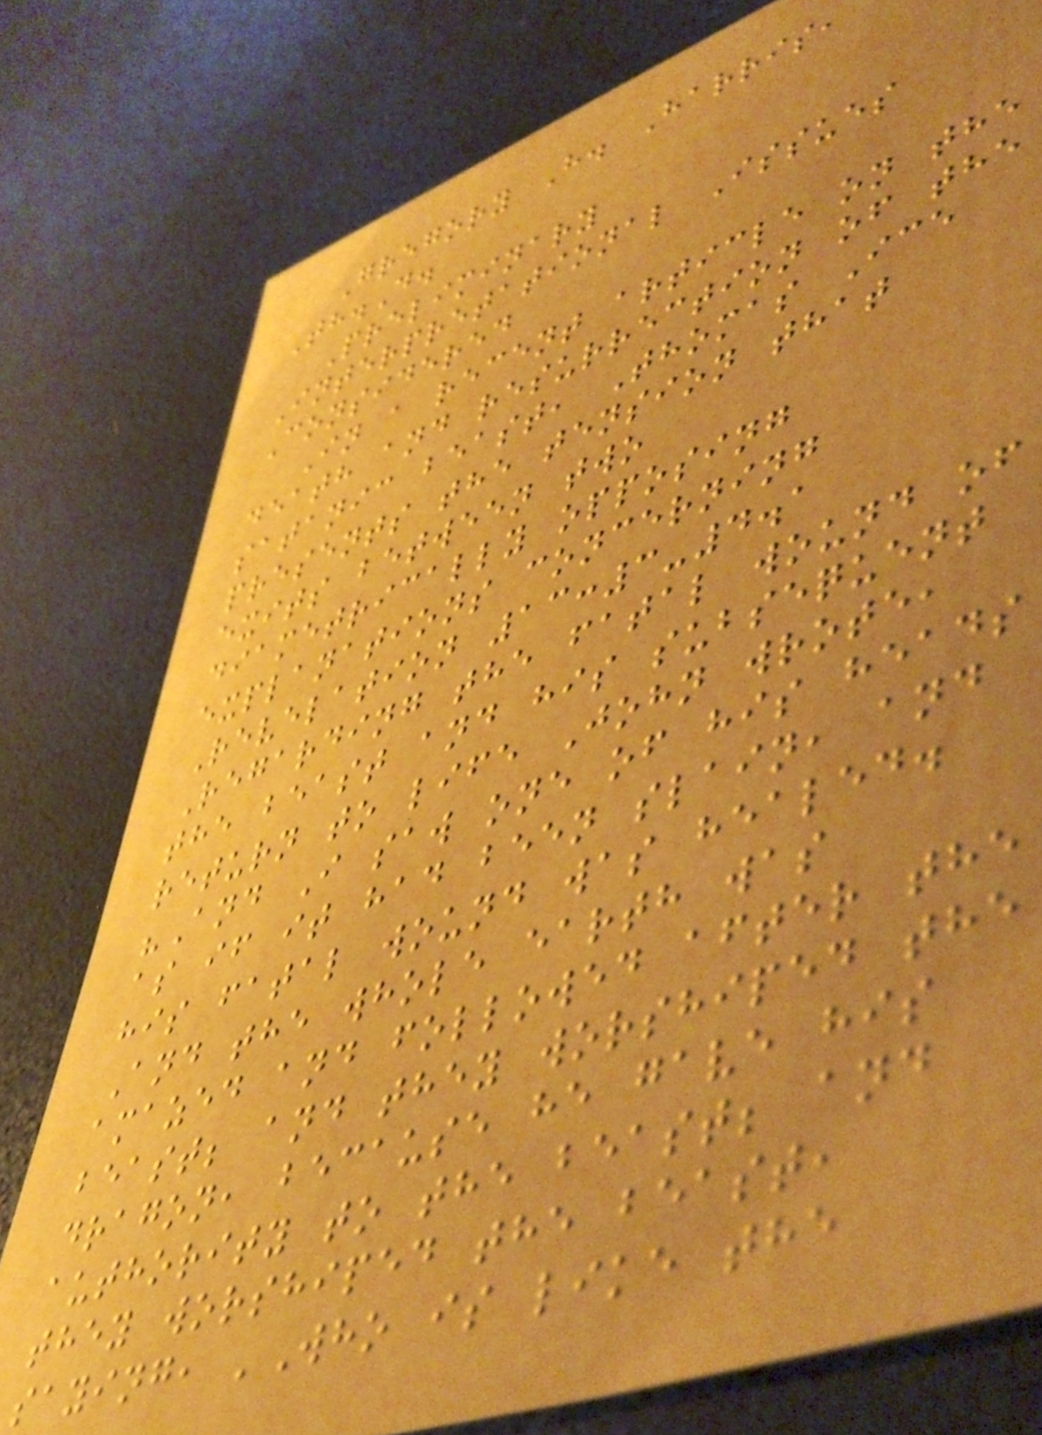Gregory H. Harris,
Th.D.
Preliminary
Interpretational Issues
Considered
In a recent article on the
death and resurrection of the
satanic beast, Thomas Ice
presents the tension that
exits between two
diametrically opposing
explanations concerning
Revelation 13:3-4.1
Regarding the fatal wound of
the beast and his subsequent
return to life John wrote,
"And I saw one of his heads
as if it had been slain, and
his fatal wound was healed.
And the whole earth was
amazed and followed after the
beast; and they worshiped the
dragon, because he gave his
authority to the beast; and
they worshiped the beast,
saying, 'Who is like the
